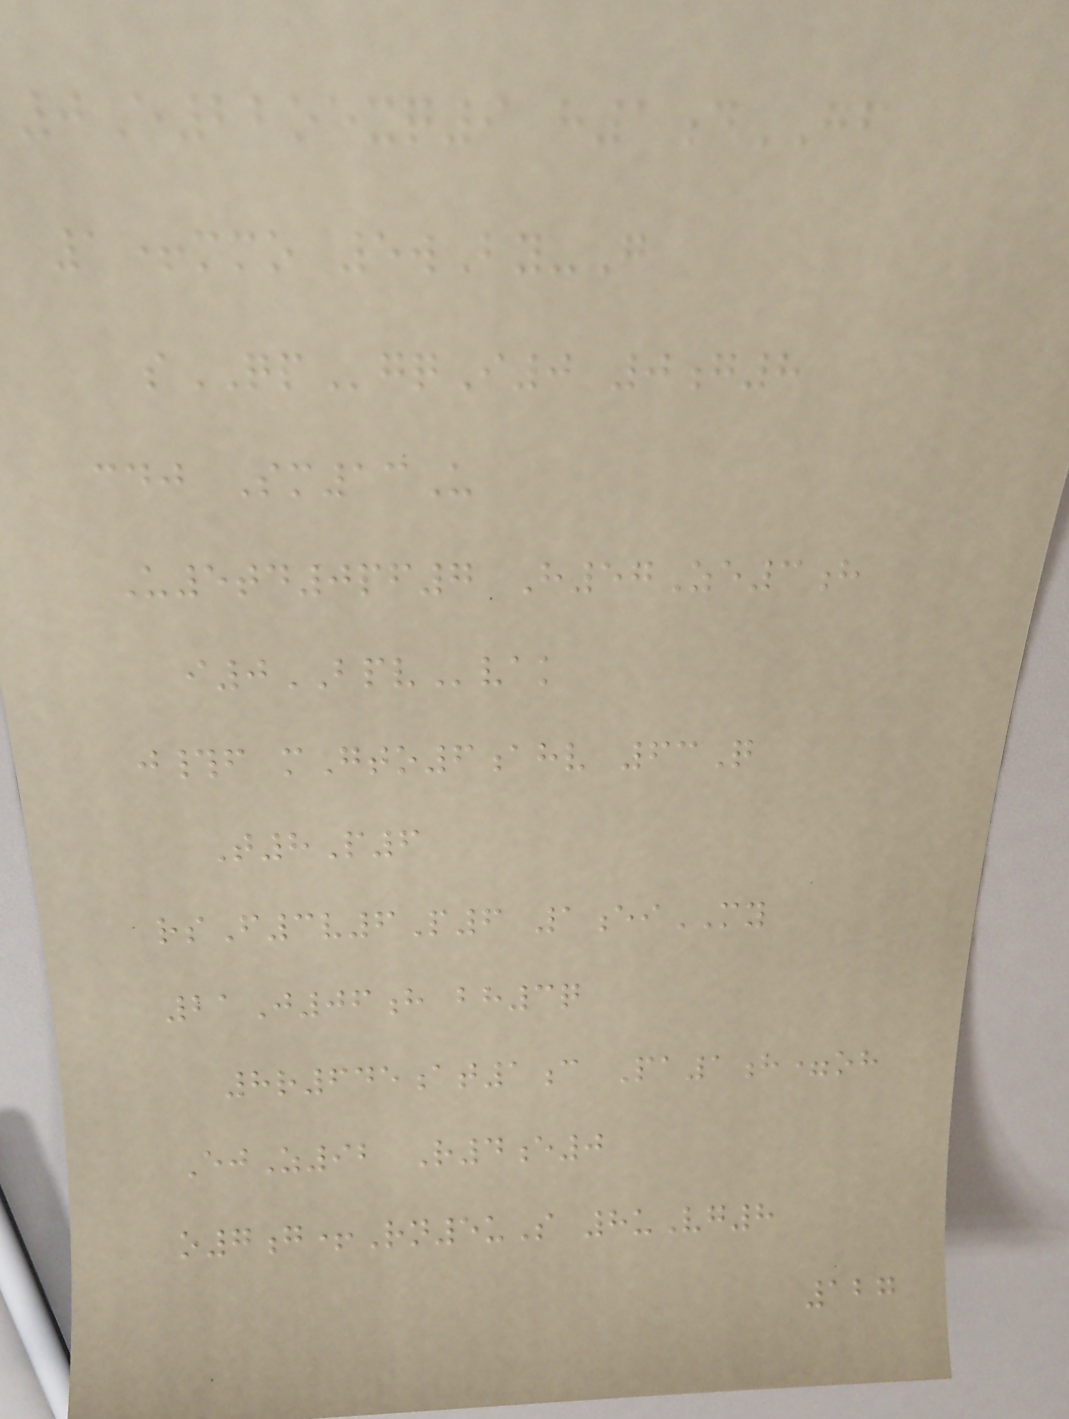0E22oexq9 h1dGF
1+mmo 5wBy-G
sQPgqI0 0g8
cdj Sm13U
U5td0pf7 H57Ze3h
i0BPVvak
j#f mGto6ahv 63Q
T8P6
rsF3v6P6 1eiMY
21J06h bh3q
8r645at1c Pa1h=oh
EjZ92 R4e0
o7g+Rn5uS 8uVg8
127
